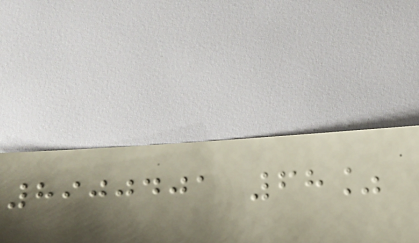8900401 68%
